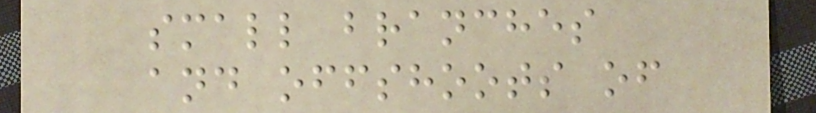small branches
and offshoots of
